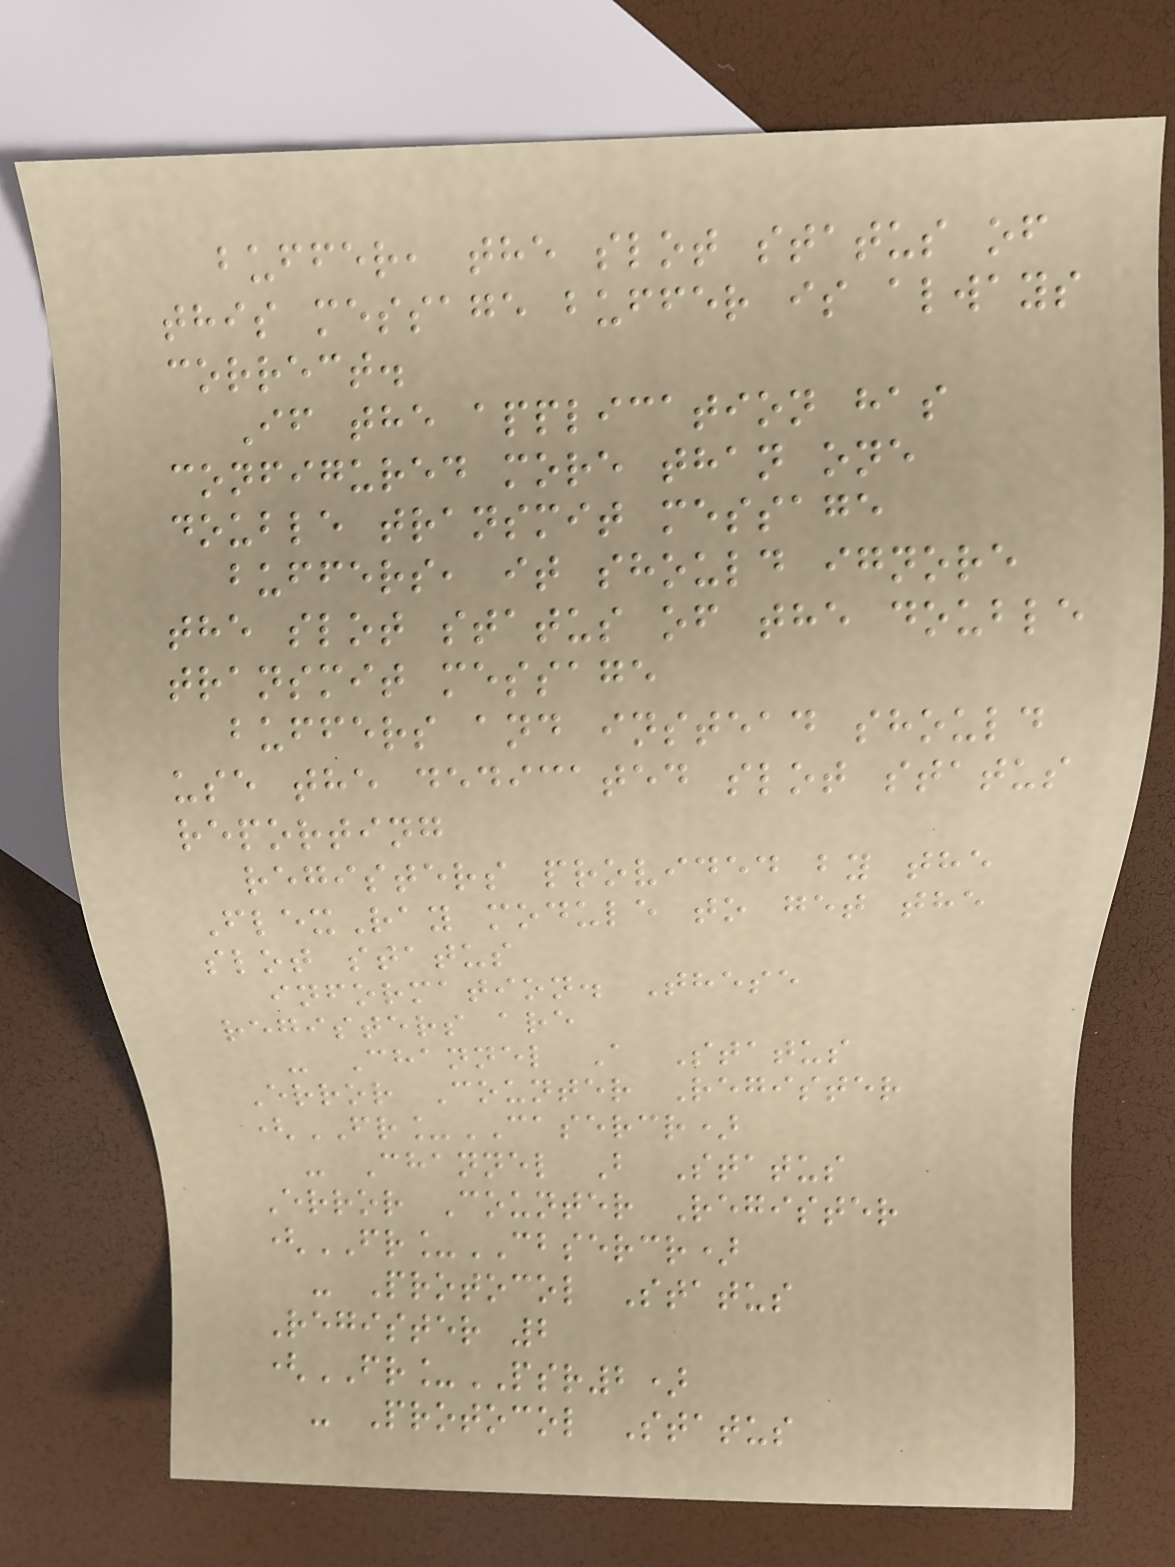buffer, the slot status of
this message buffer is always
correct.
If the application has
configured more than one
double transmit message
buffers, it should ignore
the slot status of the double
transmit message
buffers and instead should
use the dedicated slot status
reporting
registers provided by the
FlexRay module to get the
slot status
information. These
registers are
- Channel A Status
Error Counter Register
(FR_CASERCR)
- Channel B Status
Error Counter Register
(FR_CBSERCR)
- Protocol Status
Register 2
(FR_PSR2)
- Protocol Status
